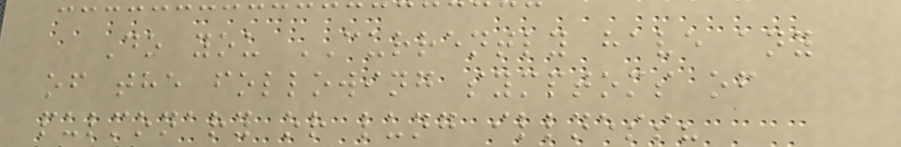Do you CURRENTLY have any
of the following symptoms of
pulmonary or lung illness?
